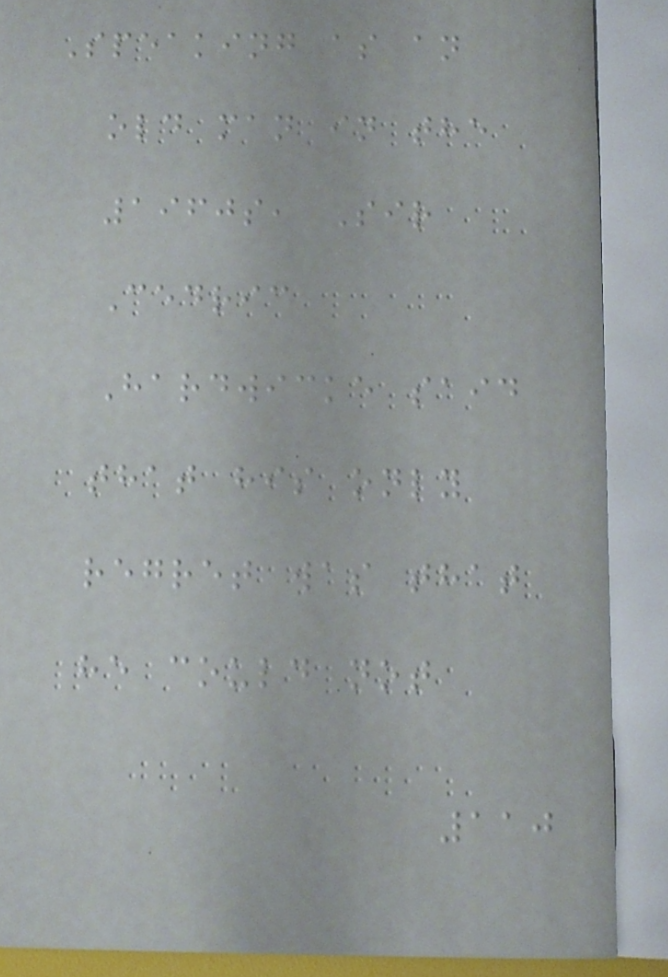Speaking as an
old man in the
1960s, Sir
Cedric
Hardwicke said
that his only
regret was that
he could not
110
